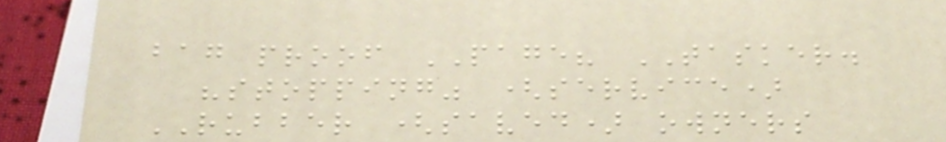bag proof PAGE? TASKER.
"stopping" (service)
RUBBER (saved) owners
